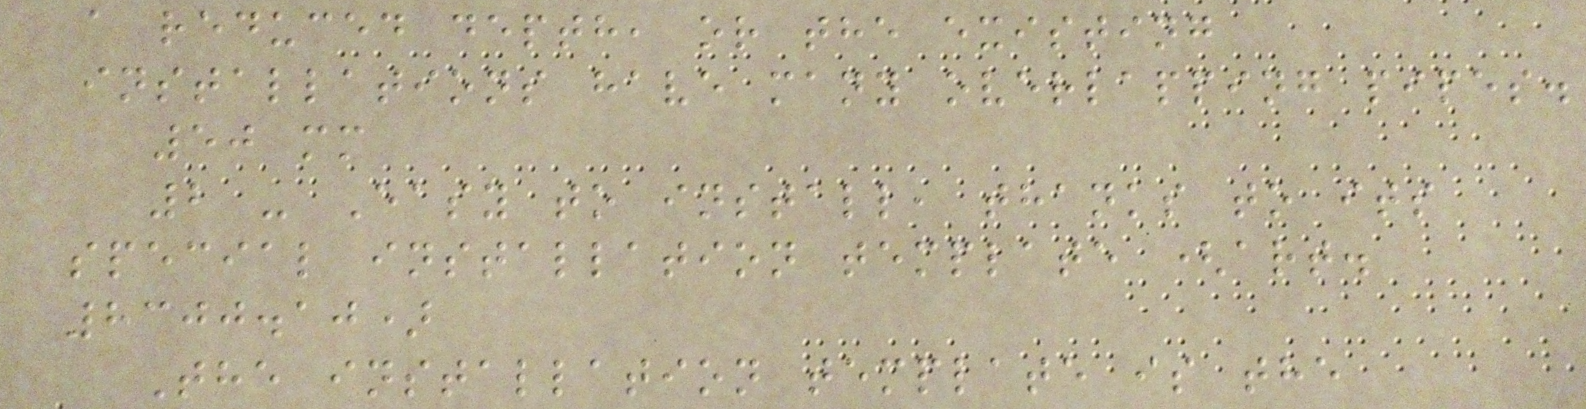a reduced depth, or the existing
installations have many overlapping pipes.
50 mm
2 - Easy to install, thanks to its
special installation template (art.
8300.10)
The installation template is the
